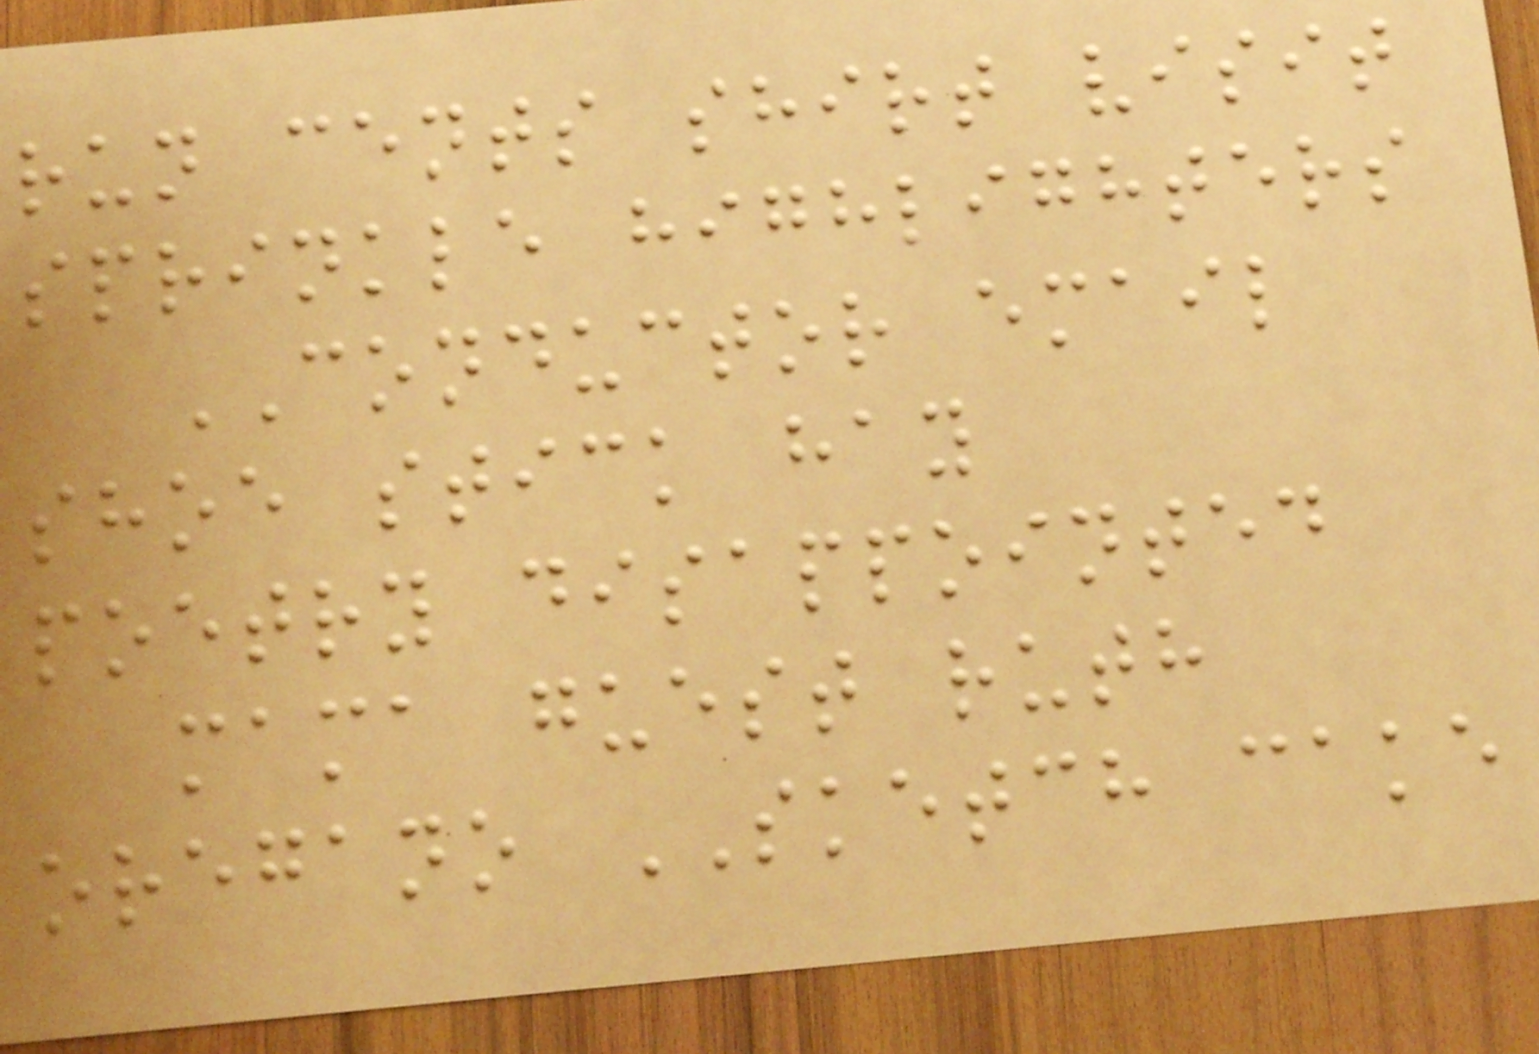run cents shirt visit
sprinkle highlighters
CONDUCTOR email
shoe stick hay
poetry disappointed
mama guest ruth
oregano SKETCH cake
